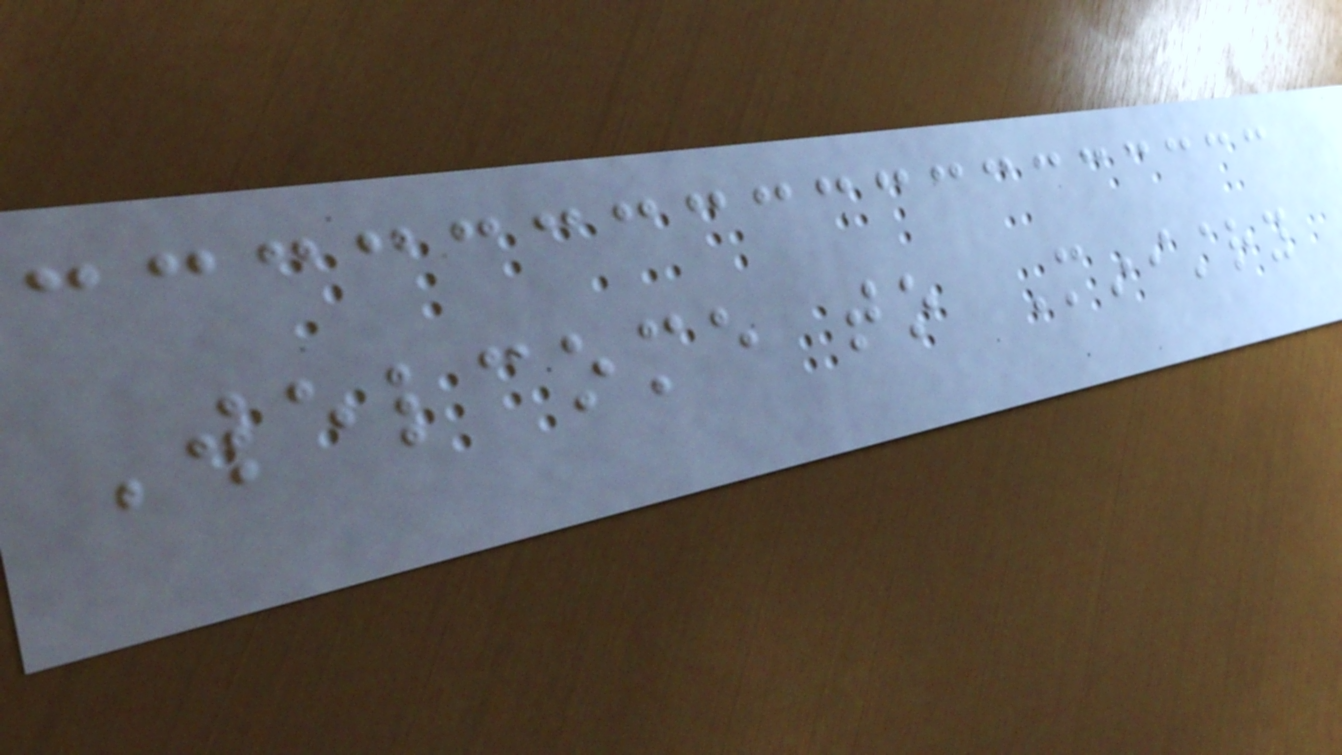Welcome to Ministry
